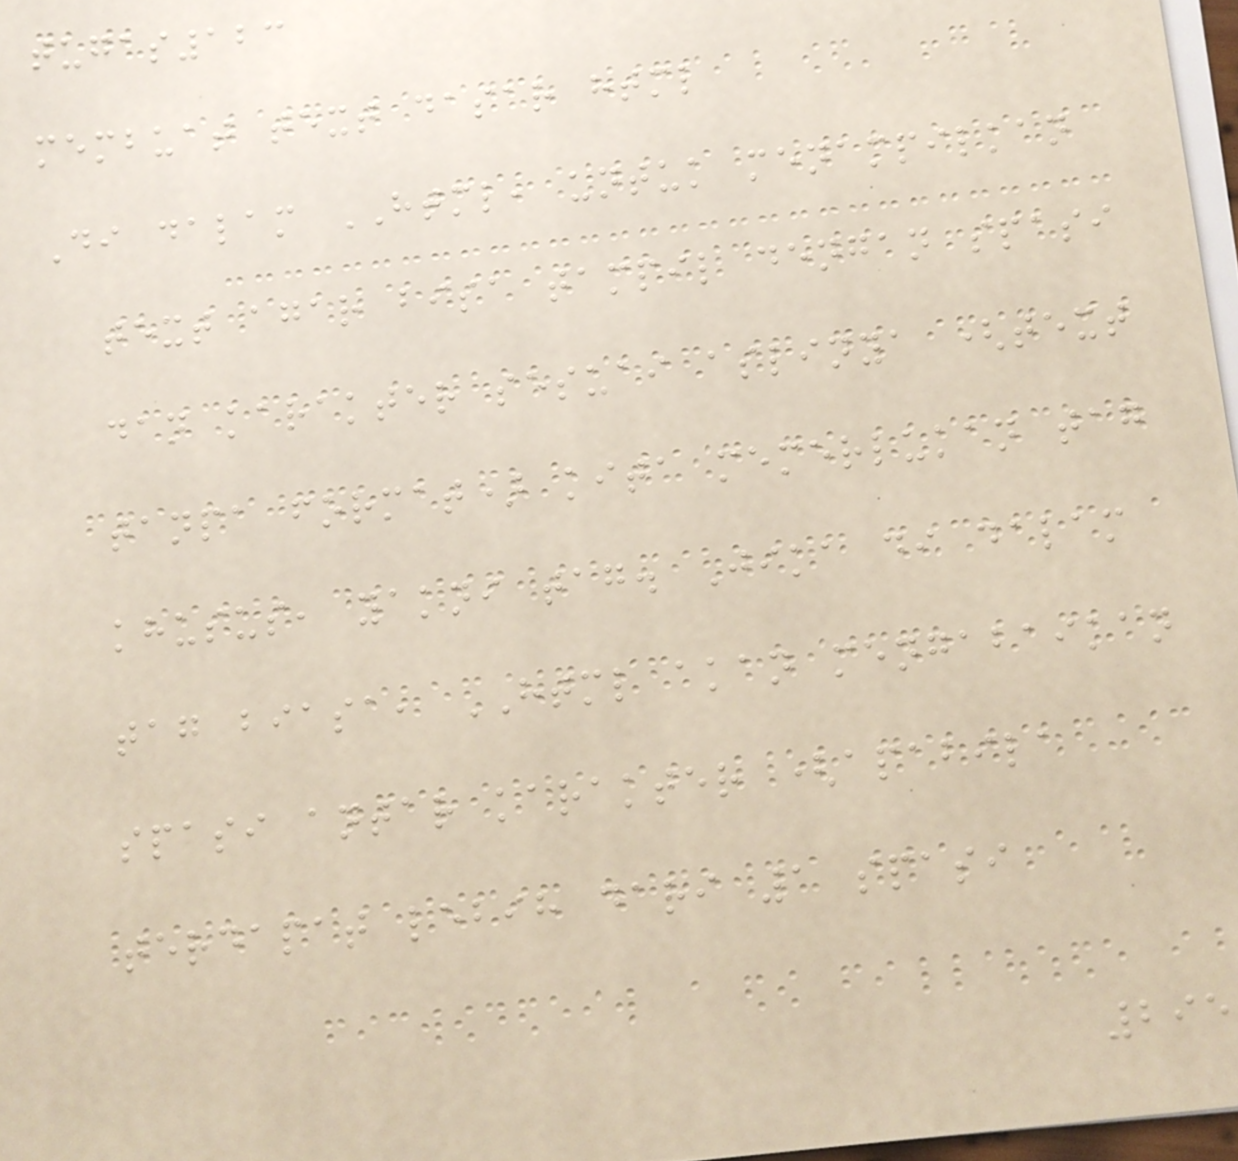tugas123
membuat text dasar html
Di dalam HTML, untuk menampilkan
text agar bisa tampil dengan spasi
dan karakter sesuai aslinya (text
tanpa format) kita memerlukan tag
khusus, yakni tag. Jika di dalam
tag biasa, HTML akan mengabaikan
spasi antar karakter (apabila
terdapat lebih dari 1 spasi
295
